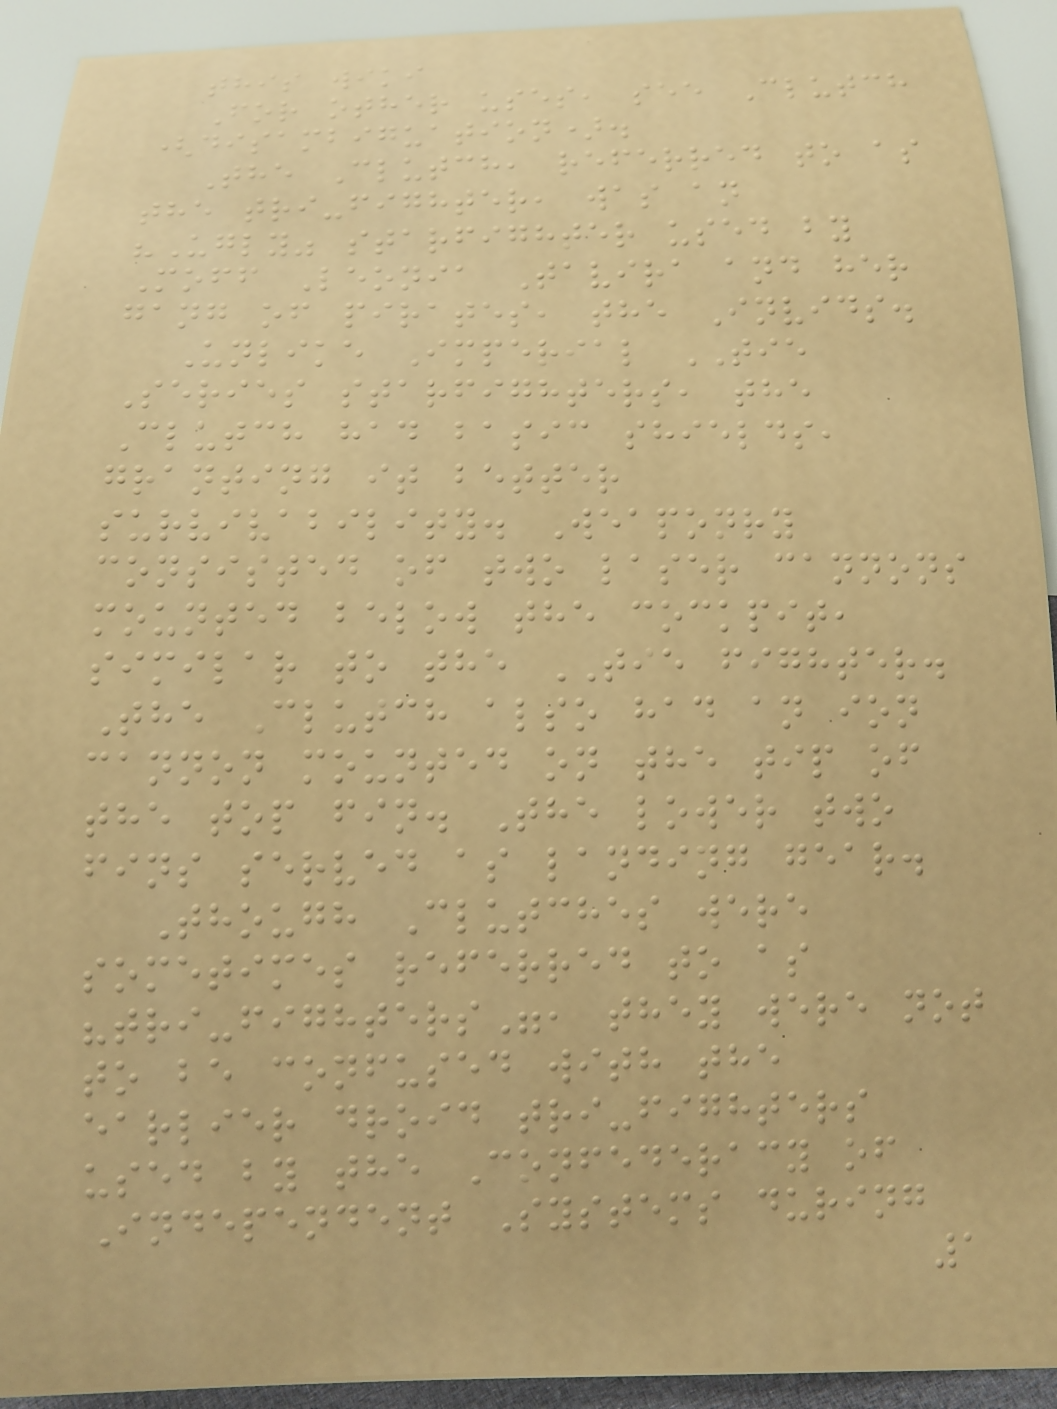this wiki
For other uses, see Clutch
(disambiguation).
The Clutch, referred to as
the tri-fighter, was an
"Ugly" starfighter used by
Moff Leonia Tavira and her
gang of pirates, the Invids.
Unlike Imperial TIE
Series starfighters, the
Clutch had basic shields,
granting it better
survivability. Weaponry
consisted of two laser cannons
mounted below the cockpit,
similar to the TIE fighter.
The Clutch also had an ion
cannon mounted on the tip of
the top fin. The lower two
fins served as landing gear.
Though Clutches were
sometimes referred to as
"tri-fighters", they were not
to be confused with the
earlier droid tri-fighters
used by the Confederacy of
Independent Systems during
1
